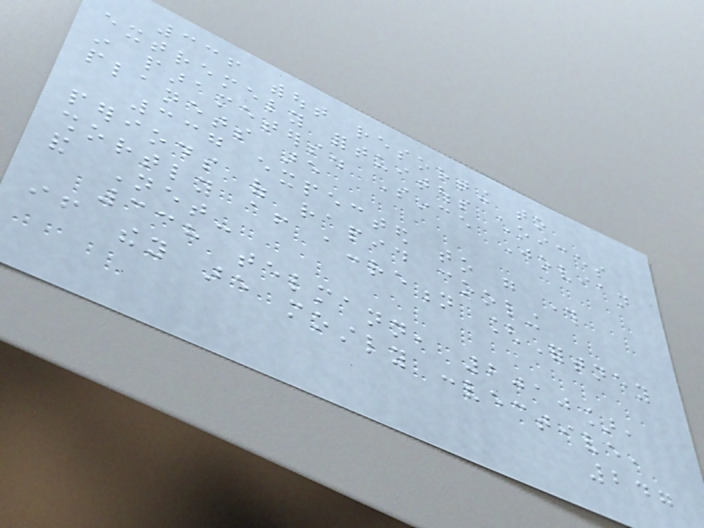336 without resorting to
extremely fortuitous choices
in parameters. Since Jovian
planets are
337 expected to go through
periods of rapid cooling
shortly after accretion [Fortney
and Net-
338 telmann, 2010],
if they are mostly convective,
247
